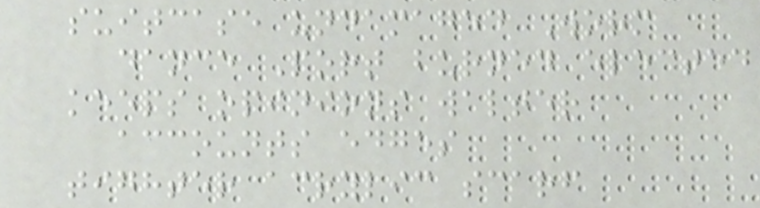suitcase undamaged Worm
dance Port burned elected
keeps opinions walter
accounts edges
tighter acrylic scarf
